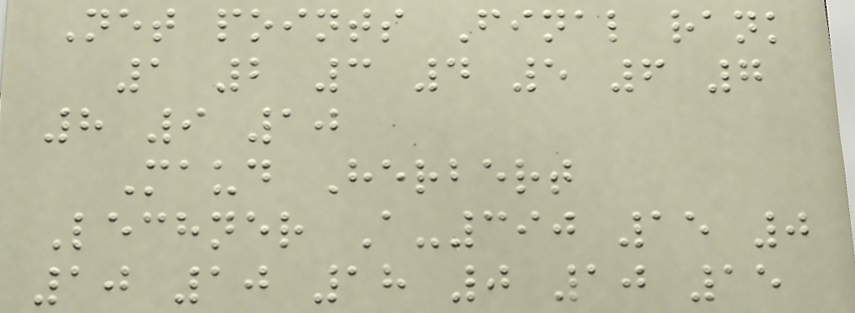Net points Final rank
1 2 3 4 5 6 7
8 9 10
Maud Herbert
Lechner A-390 15 0
10 10 18 0 10 15
